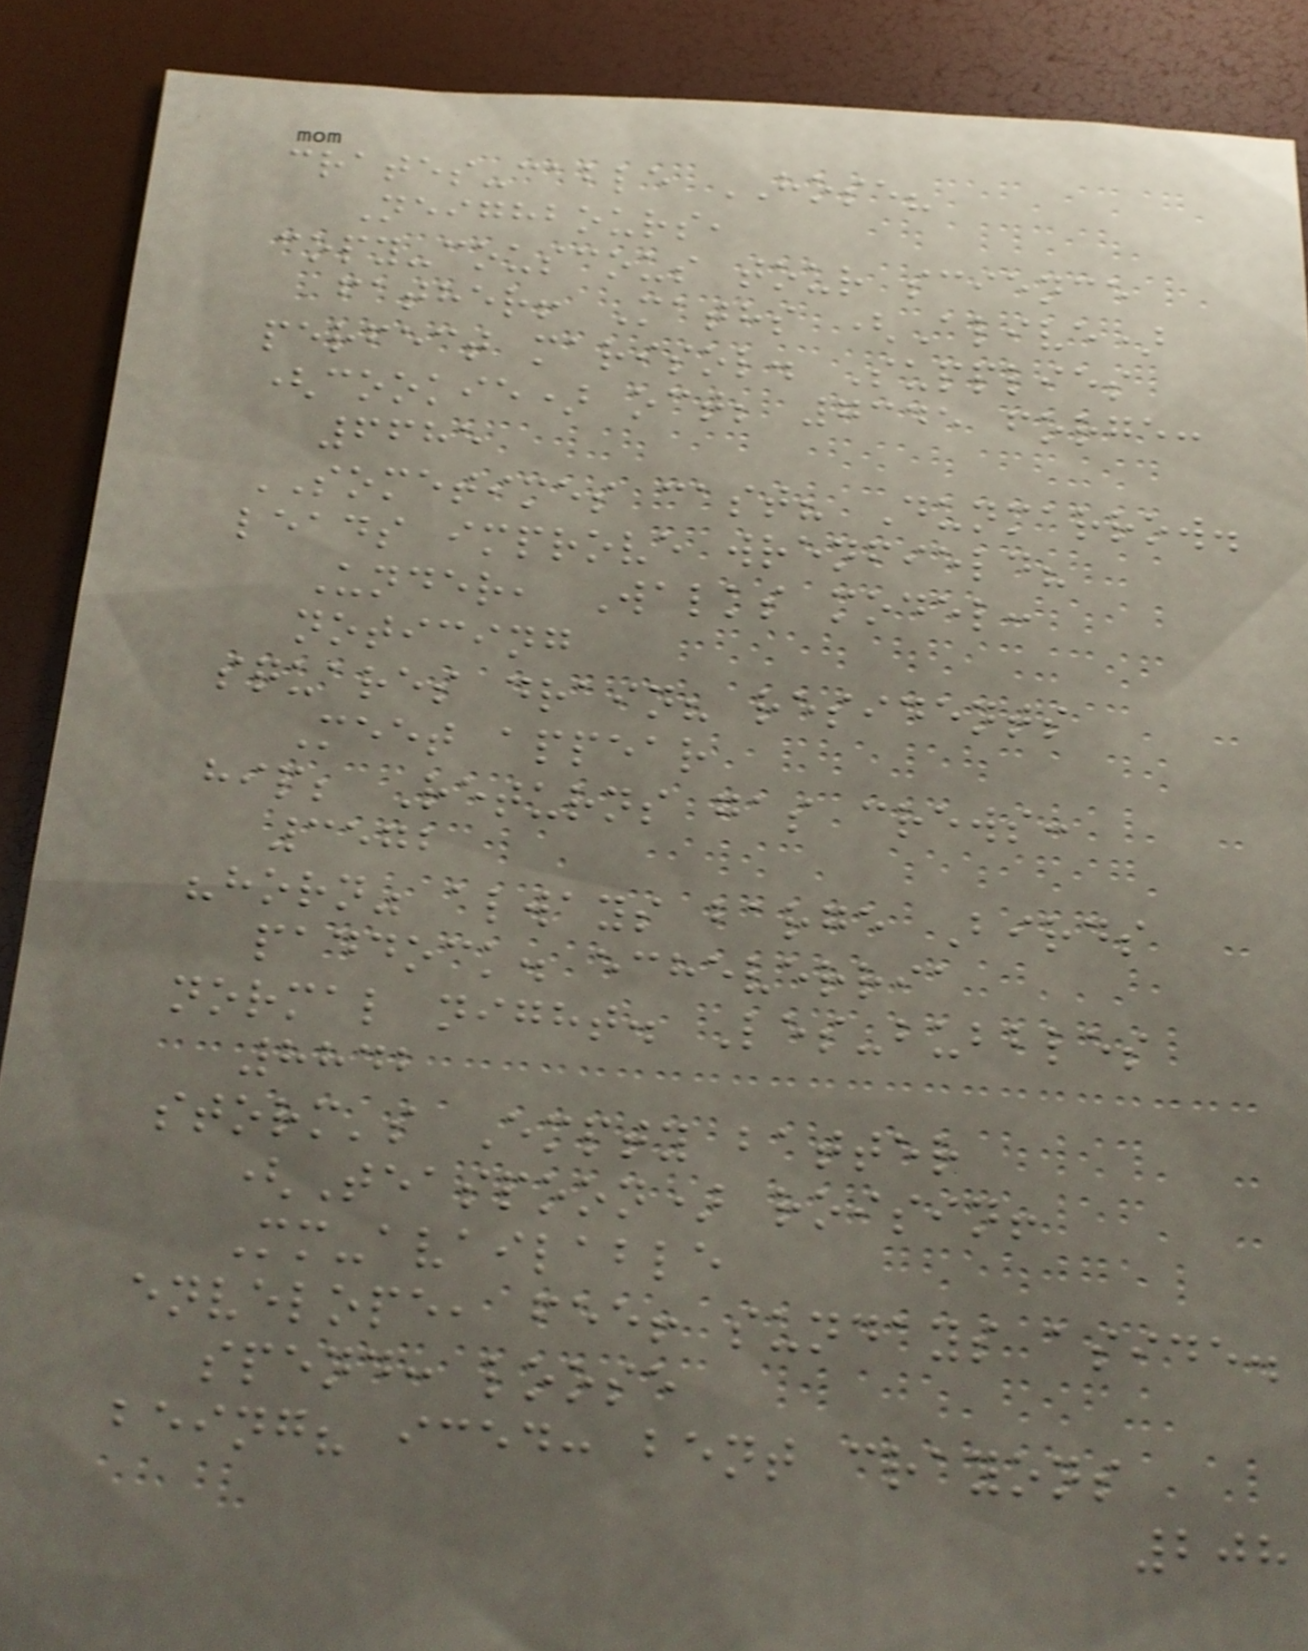crates-cable HOSE?
Neighbours,
copy-couscous tour science
father! Maths (Alive)
perfect marisol. Supplies
(cookie) oct; 7345 forge:
6685
SOMETIMES cast? Dunmarrow.
leads improve wrenfield?
Under, Walks model:
noticing
squares drain? residents
Meet appear
hip; Returns gas crews:
3572
"horn" always barge Birds
paddock. echeverria
normal night. Les-bubbles
8842
storm's Empty batter
(Teaspoon) roisin!
Mm-available
envelope, fee! sundays aside.
spend: loose
being? iced: bent crayons
208
